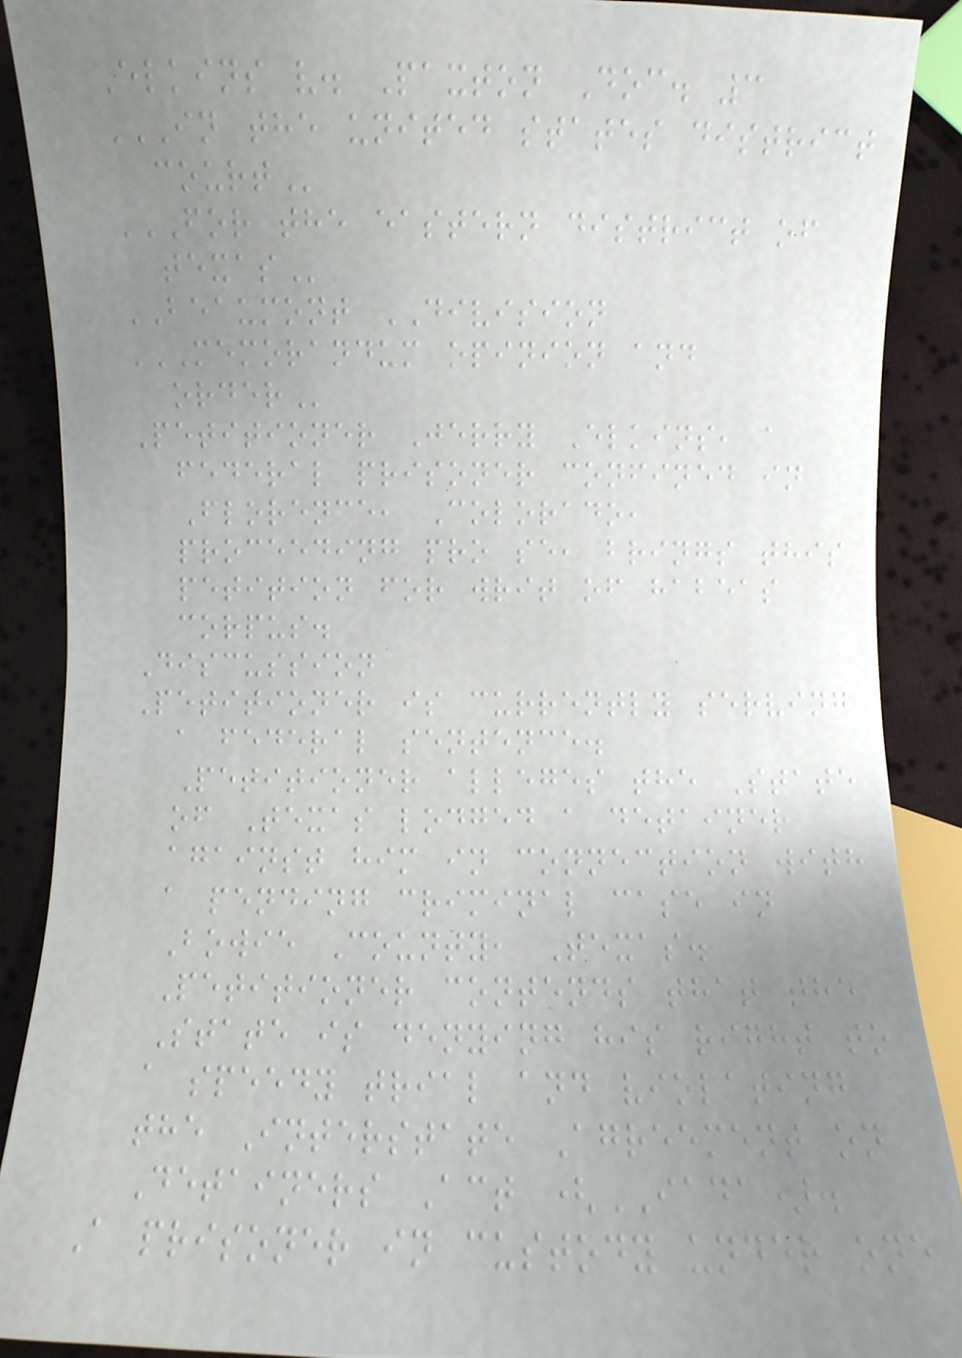Elkins v. Paxton Doc. 3
IN THE UNITED STATES DISTRICT
COURT
FOR THE EASTERN DISTRICT OF
TEXAS
BEAUMONT DIVISION
MEMORANDUM OPINION AND
ORDER
Petitioner Jerry Elkins, a
federal prisoner confined in
Florence, Colorado,
proceeding pro se, brings this
petition for writ of habeas
corpus.
Discussion
Petitioner is currently serving
a federal sentence.
Petitioner alleges the State
of Texas lodged a detainer
against him in connection with
a pending criminal case in
Bowie County, Texas.
Petitioner contends that the
State is denying his right to
a speedy trial and violating
the Interstate Agreement on
Detainers Act (IADA).
A prisoner in custody under one
